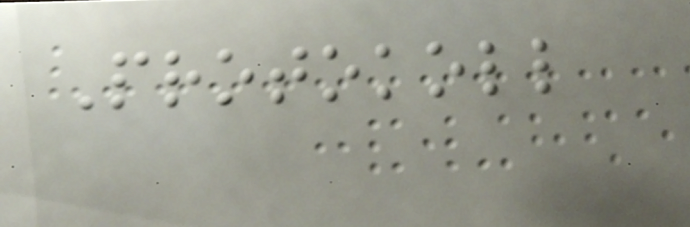Protokoll
